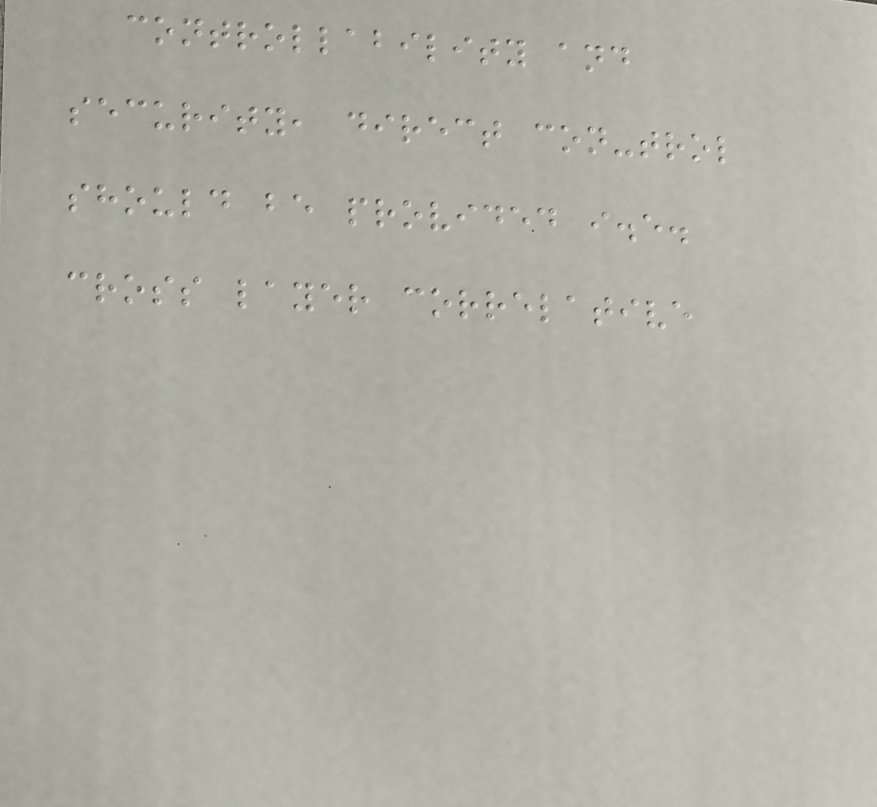controllability and
security, direct con-trol
should be provided i.e.
cross layer correlative
